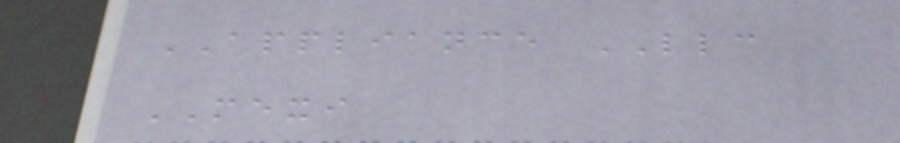APPLIANCE LLC
MEXI
